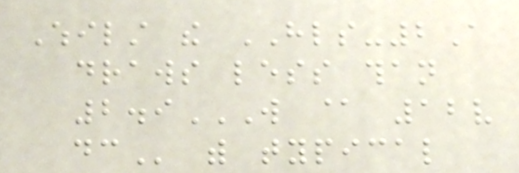Whilst the HLS-2A
draws less than
2.9W @ 12V
DC with typical
